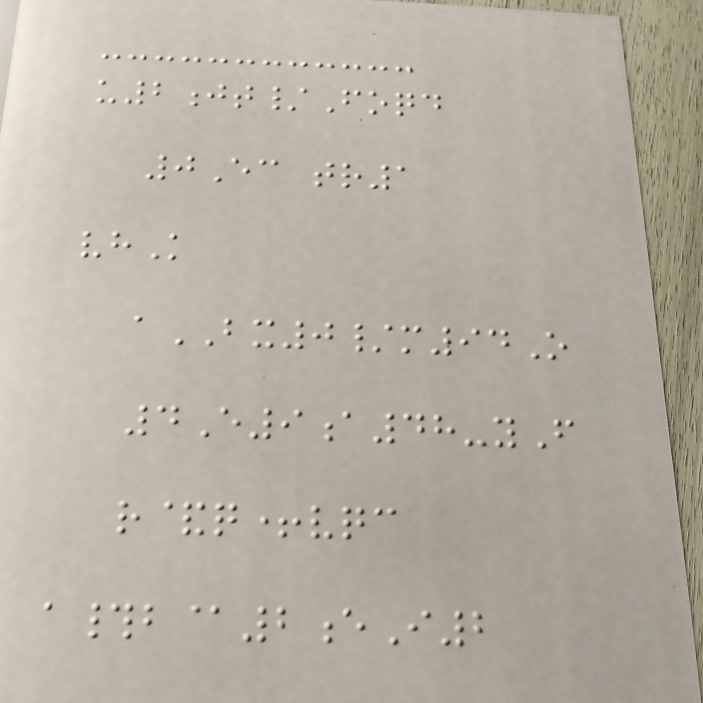u2jt/Foqd
0Ec tr1
vhK
aBX0/m94O
4E9a48-yF
r&q+vqc
a#b@2eI2
